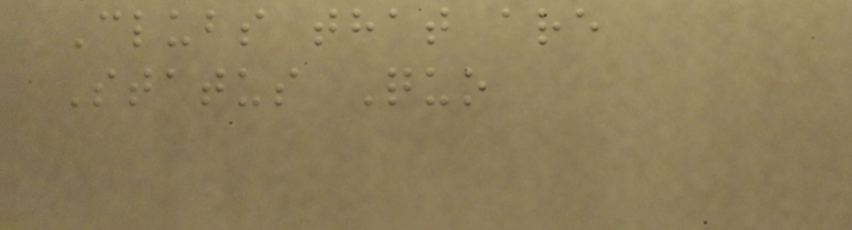Clubs that are
Status Quo
